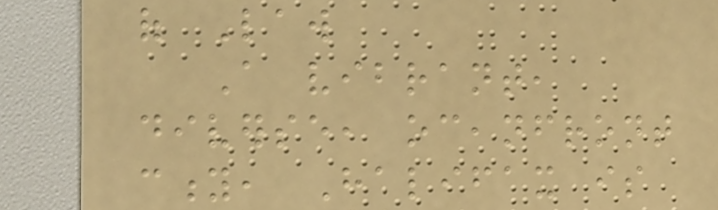of Law
A vibrant,
diverse, oceanfront
city, Halifax is
